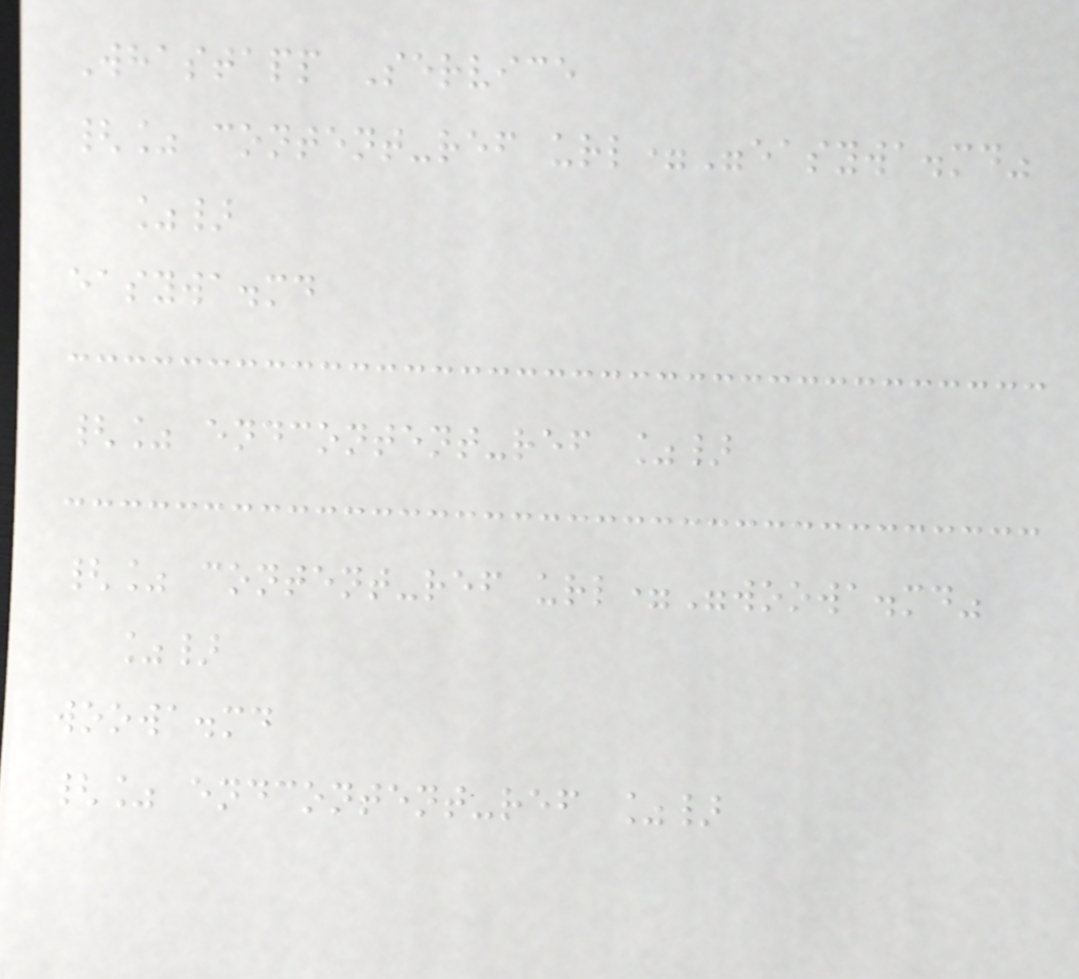Whastapp Service
{% content-ref url="easywa.md"
%}
easywa.md
{% endcontent-ref %}
{% content-ref url="woowa.md"
%}
woowa.md
{% endcontent-ref %}
